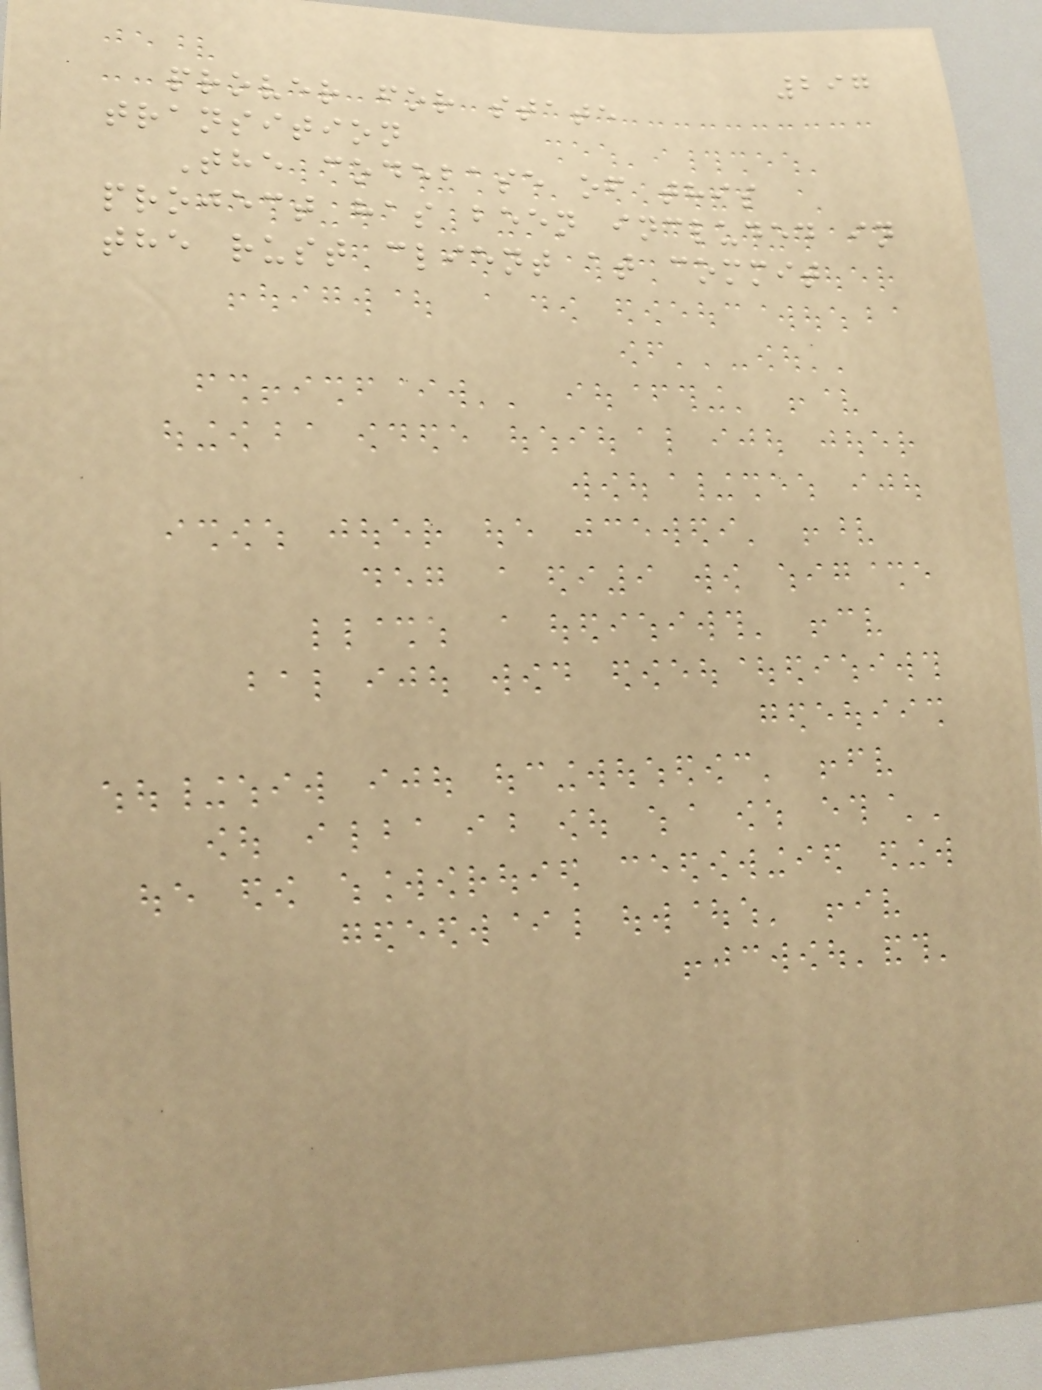297
prover for state
transition
The codebase of this
project has been included in
the rust client at commit
